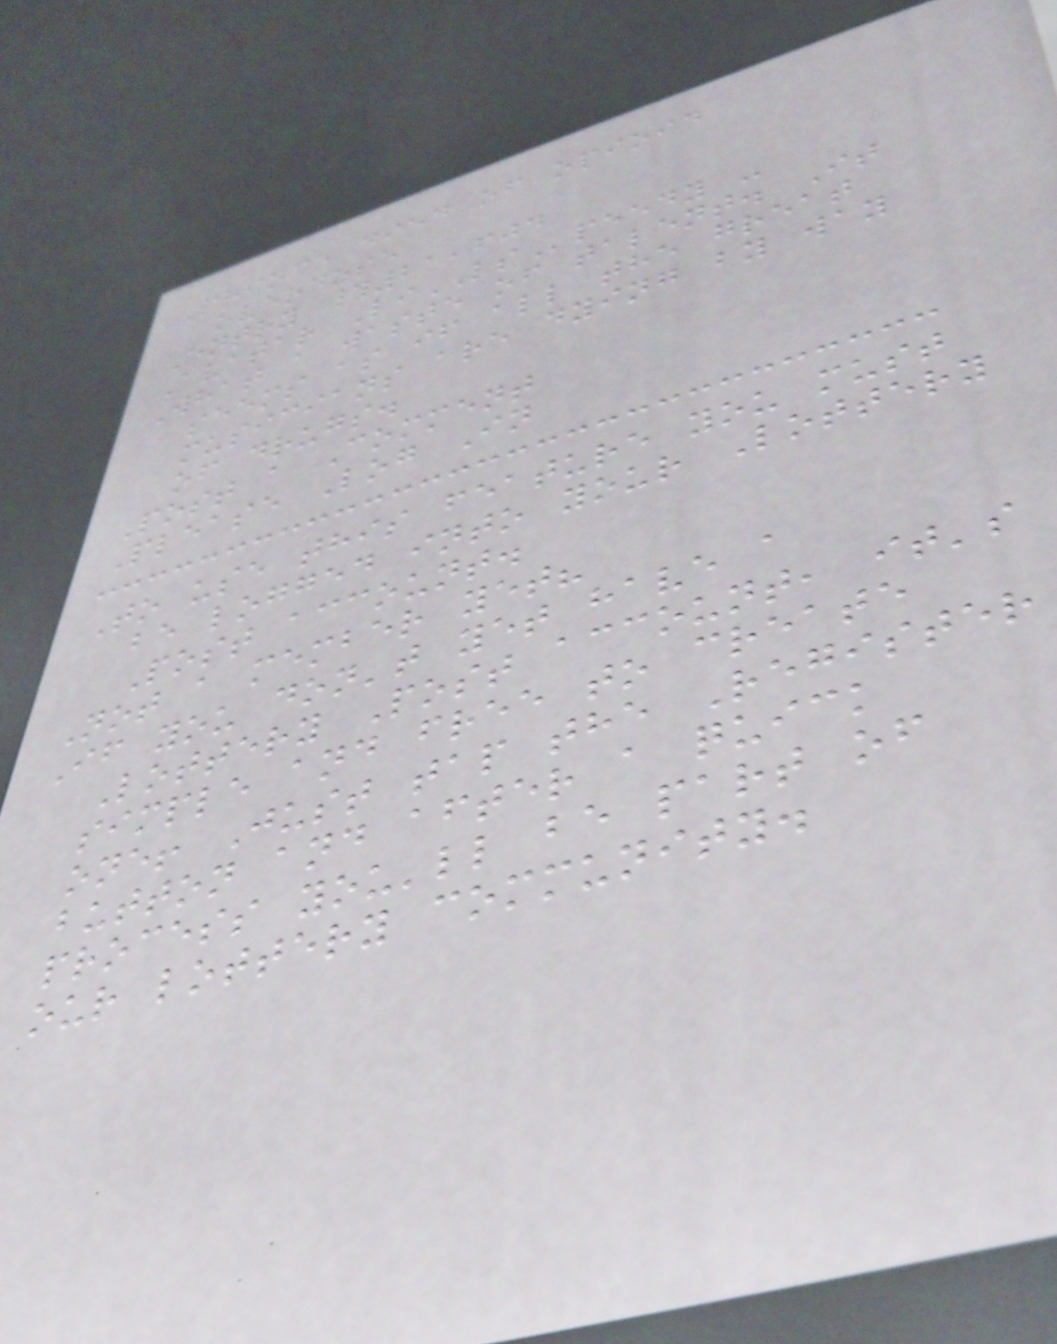Prince died of opioid
overdose
Entry #21,604
Avatar LiLSpeedy -
What a waste of talent. It
seems as if all the great
musicians are dying by way
of drugs.
Post a Comment
Please Log In
To use this feature you must
be logged into your Lottery
Post account.
Not a member yet?
If you don't yet have a
Lottery Post account, it's
simple and free to create
one! Just tap the Register
button and after a quick
process you'll be part of
our lottery community.
